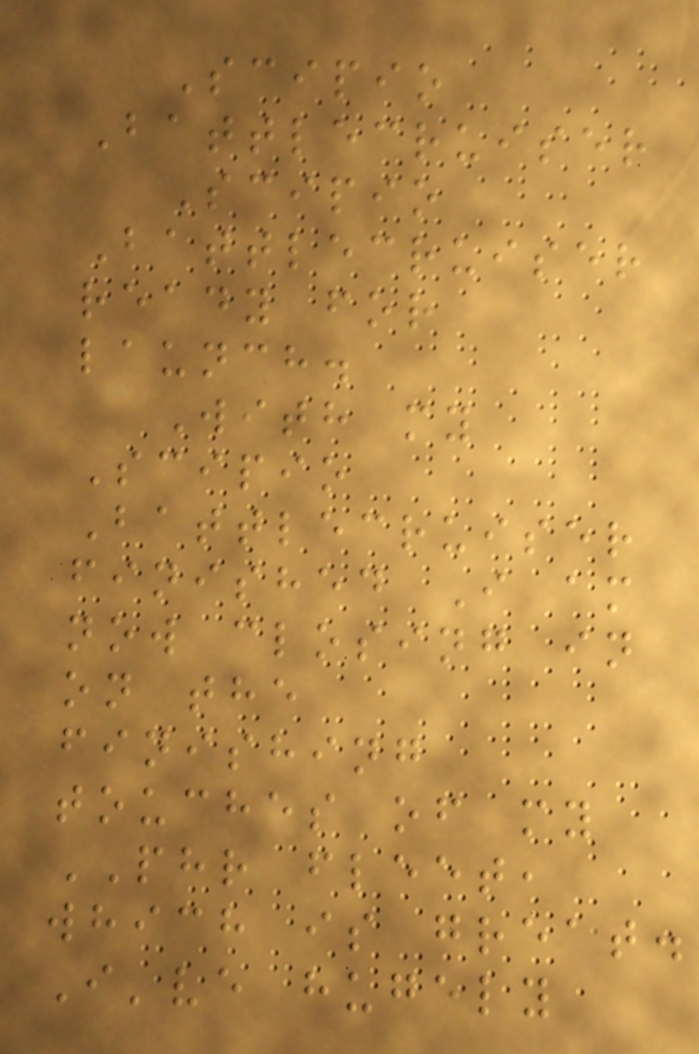Scipio
Battlecruiser
Scipio
Battlecruiser
ready for
launch.
With my
Scipio
Battlecruiser
finished I am
now closing in
on the
finishing
touches of my
PHR fleet,
which is great.
I've hugely
